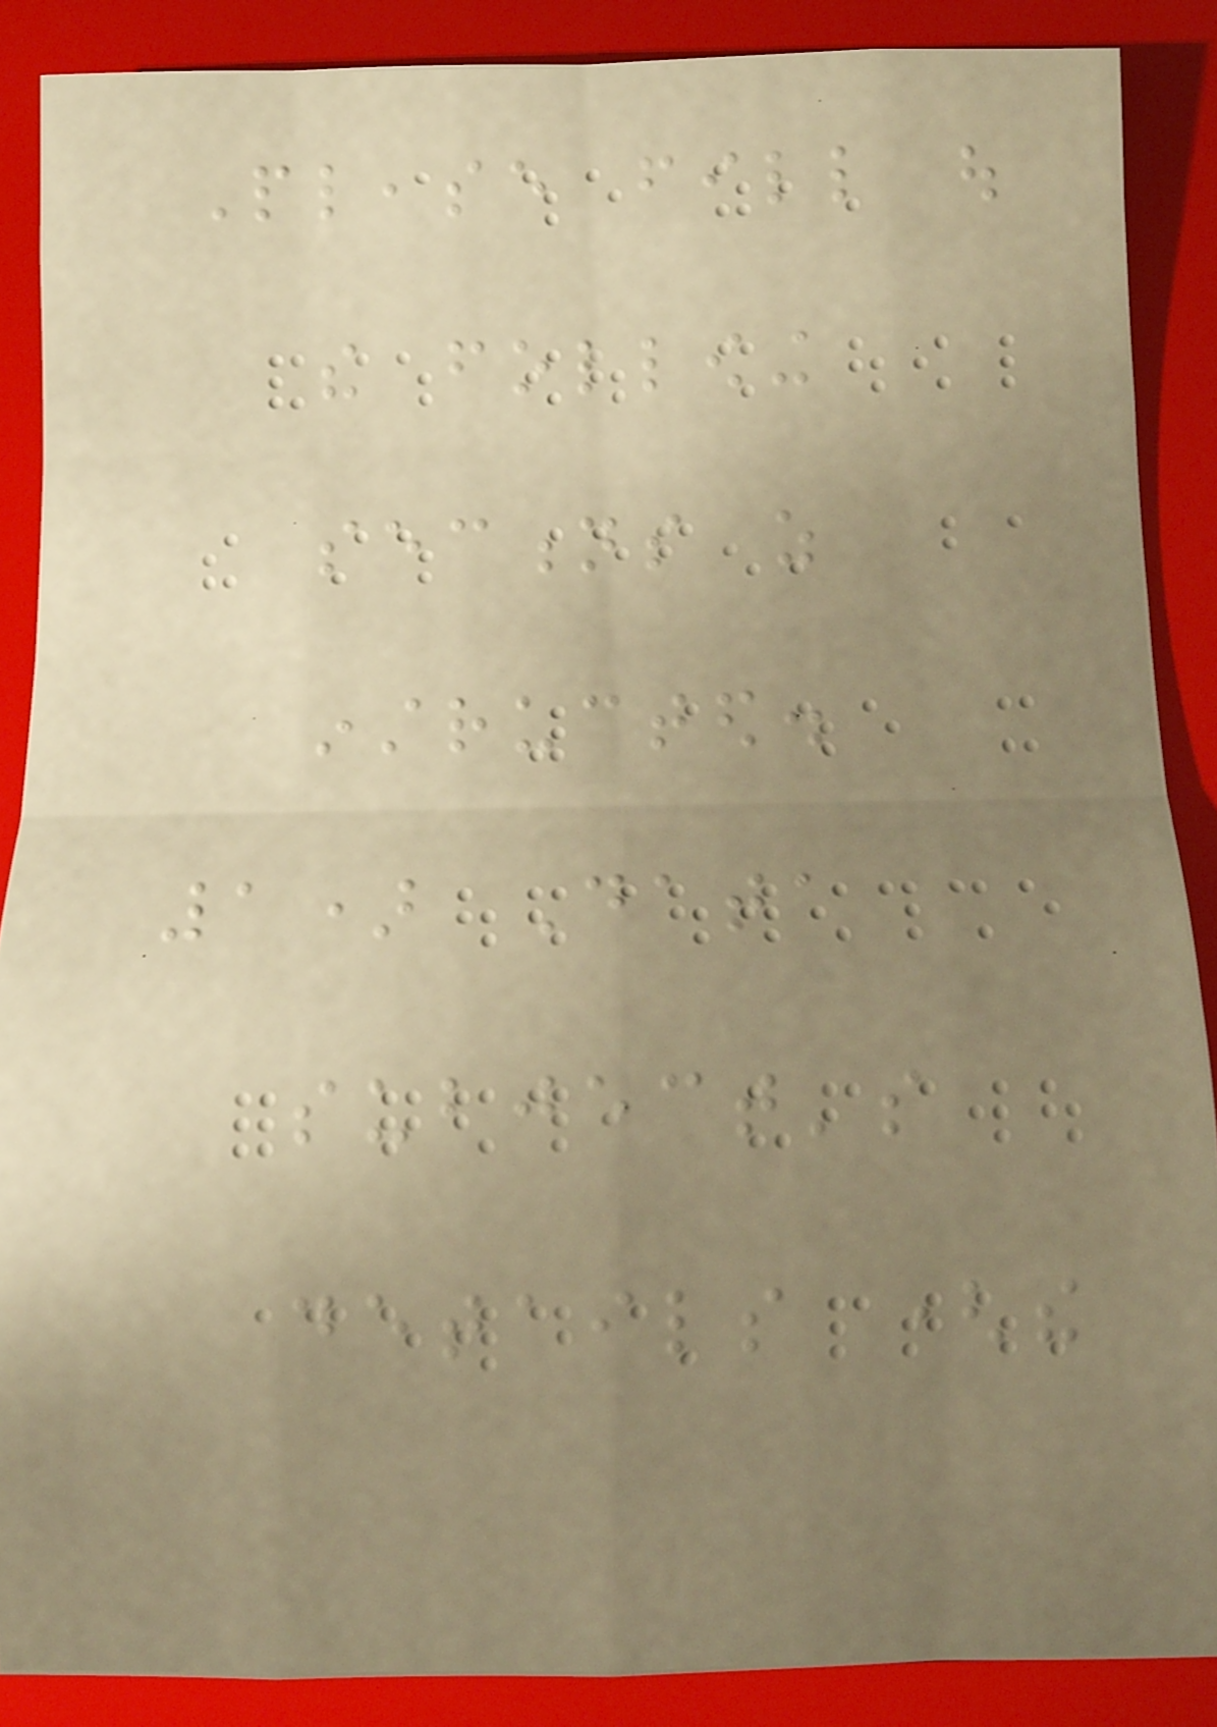Please fill out
the following
sections as
instructed.
1) Data
subject's
details (the
